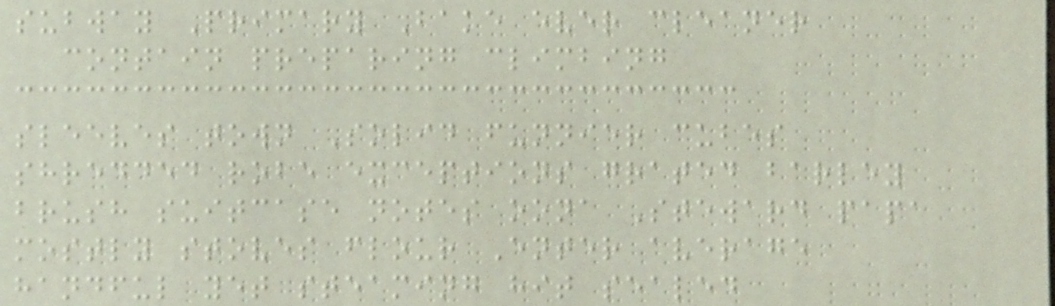subway Primary Bake ever cleaner
contain preparing climbing
sleeves town Solid funnier cubes
shredded robe exceptions grated barley
brush suitcase notes oona Steward papa
mostly stoves flour Enter average
handful yet steaming hit sealed
